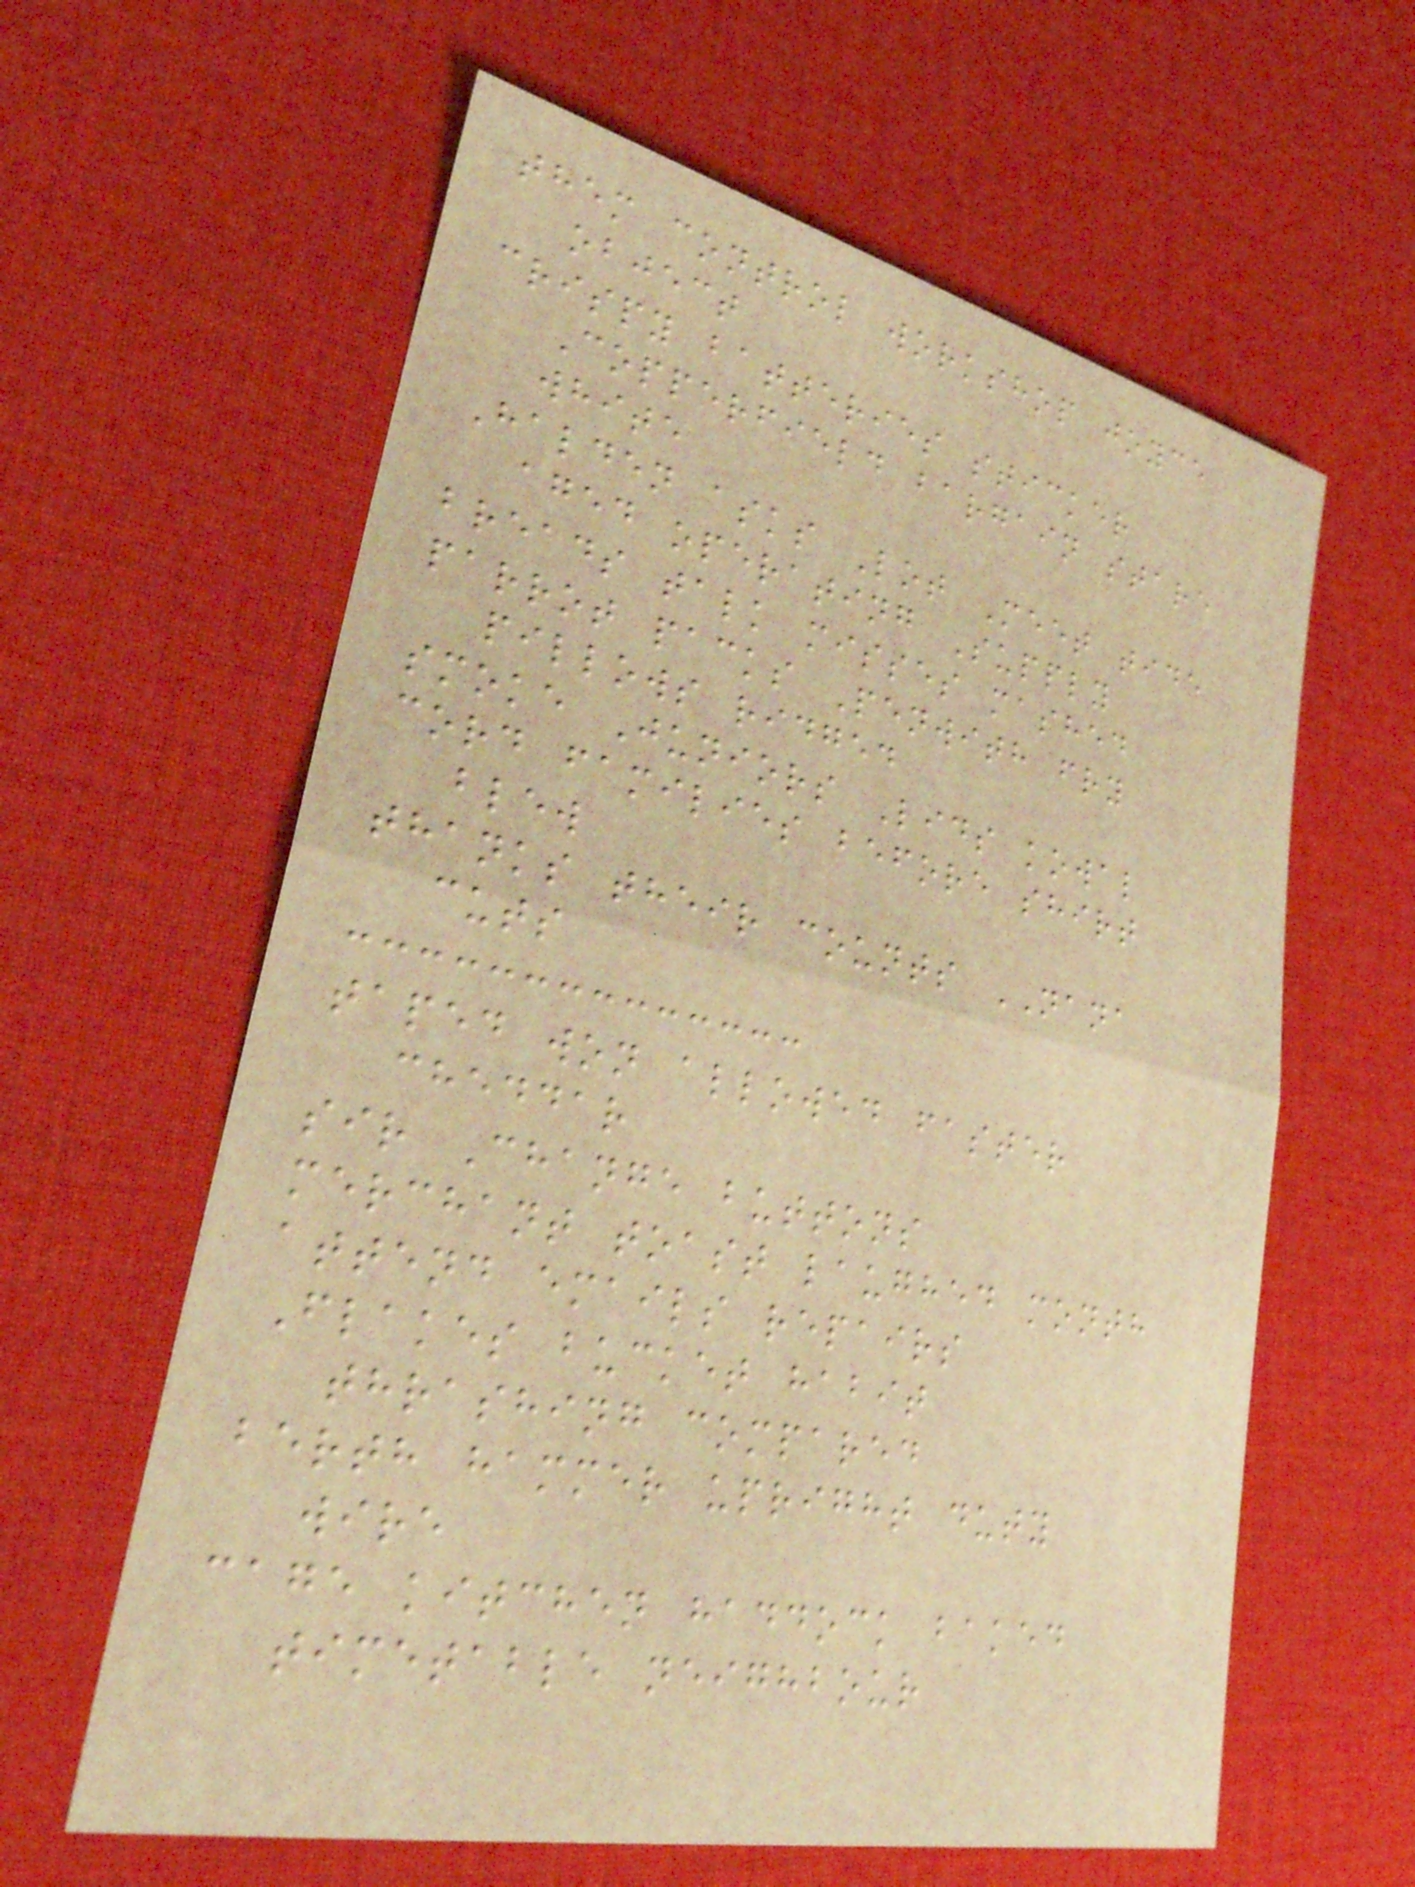them control workshop joyce
object
crispy batteries sticker
Copperfield bargain stare
white
Halden asks Lot Meet tide
aged operating Supply
breads talk misses mashed
parrot packs Penwith fry
pillows ridged
smoke Juniors Lids kowal
cord families before shirt
blew
thanks their counts NANA
cuts
taped won allowed faster
cheddar
sir Change buttons
merchant toast laughed month
attend emails repairs
Flakes bucket habit
thrashing compared
berth hammer upright duty
wire
cage kitchen haddock baked
timetable neighbour
